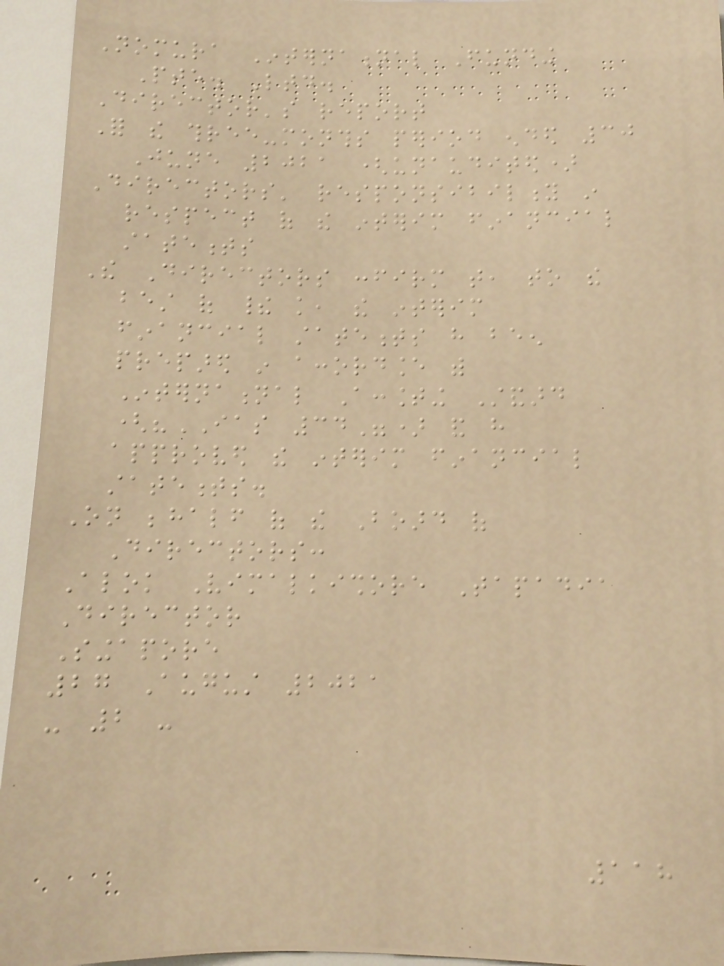Nomura International Funding
Pte. Ltd.
Director's report
For the three-months period ended 30
June 2021 (unaudited)
Directors' responsibility in
respect of the interim financial
statements
The Directors confirm that, to the
best of their knowledge, the interim
financial statements have been
prepared in accordance with
International Accounting Standard
("IAS 34") and have
approved the interim financial
statements.
On behalf of the Board of
Directors:
Alok Vimalkishore Tapadia
Director
Singapore
27 August 2021
- 2 -
118
